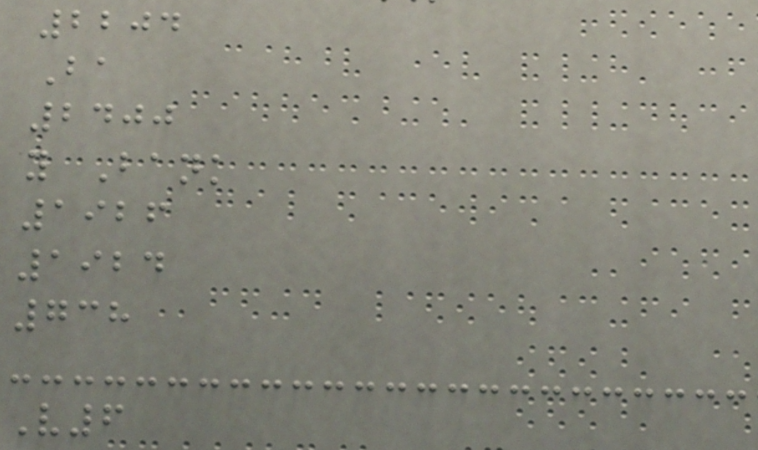2204
Ba
2400
y Bank
1926
1924
738
V6
